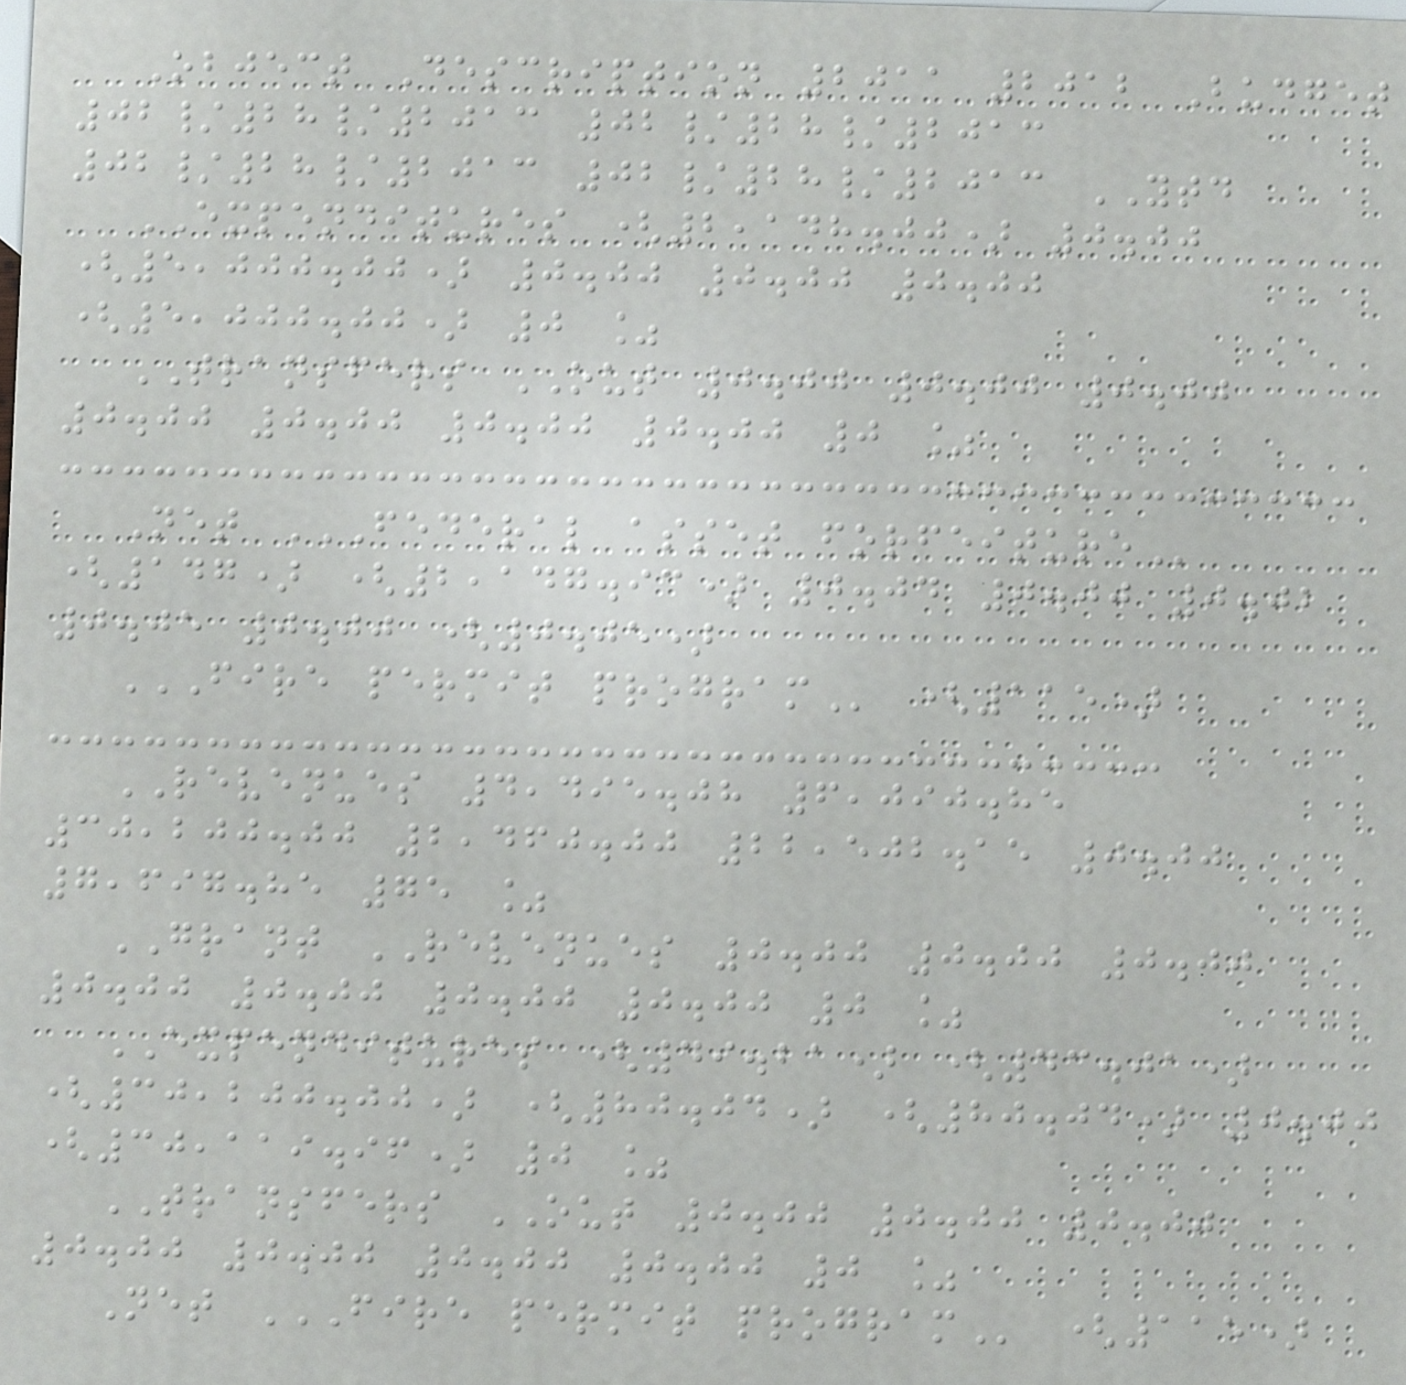Object Description 2011 2012 Budget
02/28/2013 02/28/2013
02/28/2013 02/28/2013 YTD
EXPENDITURES (2,148.00) 0.00
(5,000.00) 0.00 0.00 0.00
(5,000.00) 0 %
TRANSFERS OUT 0.00 0.00 0.00
0.00 0.00 0.00 0.00 0 %
Net FEDERAL ASSET FORFEITURE
(147) (2,147.93) 0.04 0.00 0.02
0.05 0.00 (0.05)
FIRE PERMIT PROGRAM (115)
REVENUES 4,495.08 6,090.85
30,200.00 2,460.00 22,502.15 0.00
7,697.85 75 %
GRANT REVENUES 0.00 0.00 0.00
0.00 0.00 0.00 0.00 0 %
EXPENDITURES (49.21) (43.01)
(30,200.00) (80.04) (80.04) 0.00
(30,119.96) 0 %
TRANSFERS OUT 0.00 0.00 0.00
0.00 0.00 0.00 0.00 0 %
Net FIRE PERMIT PROGRAM (115)
